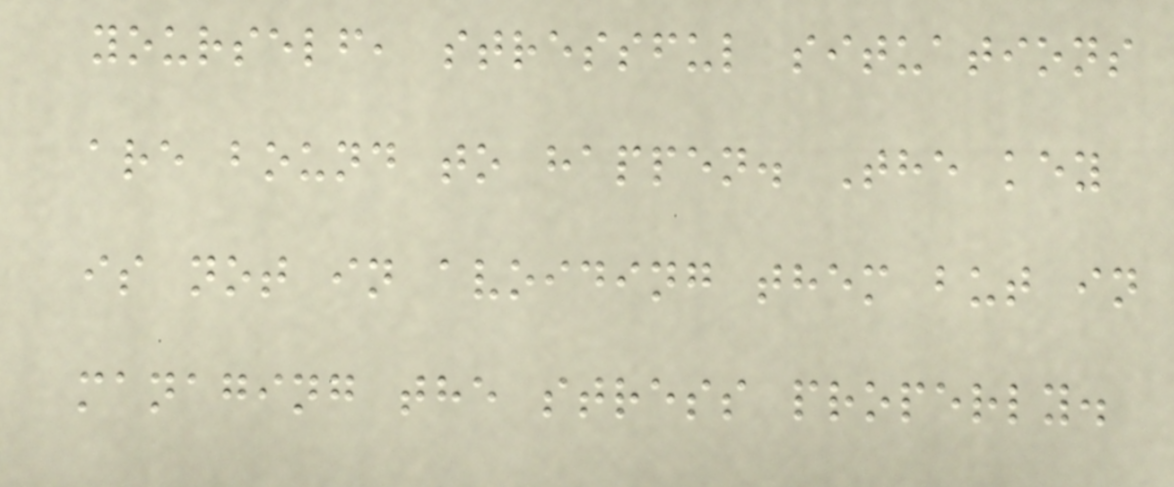yourself, stressful situations
are bound to happen. The key
is not in avoiding them but in
managing the stress properly.
